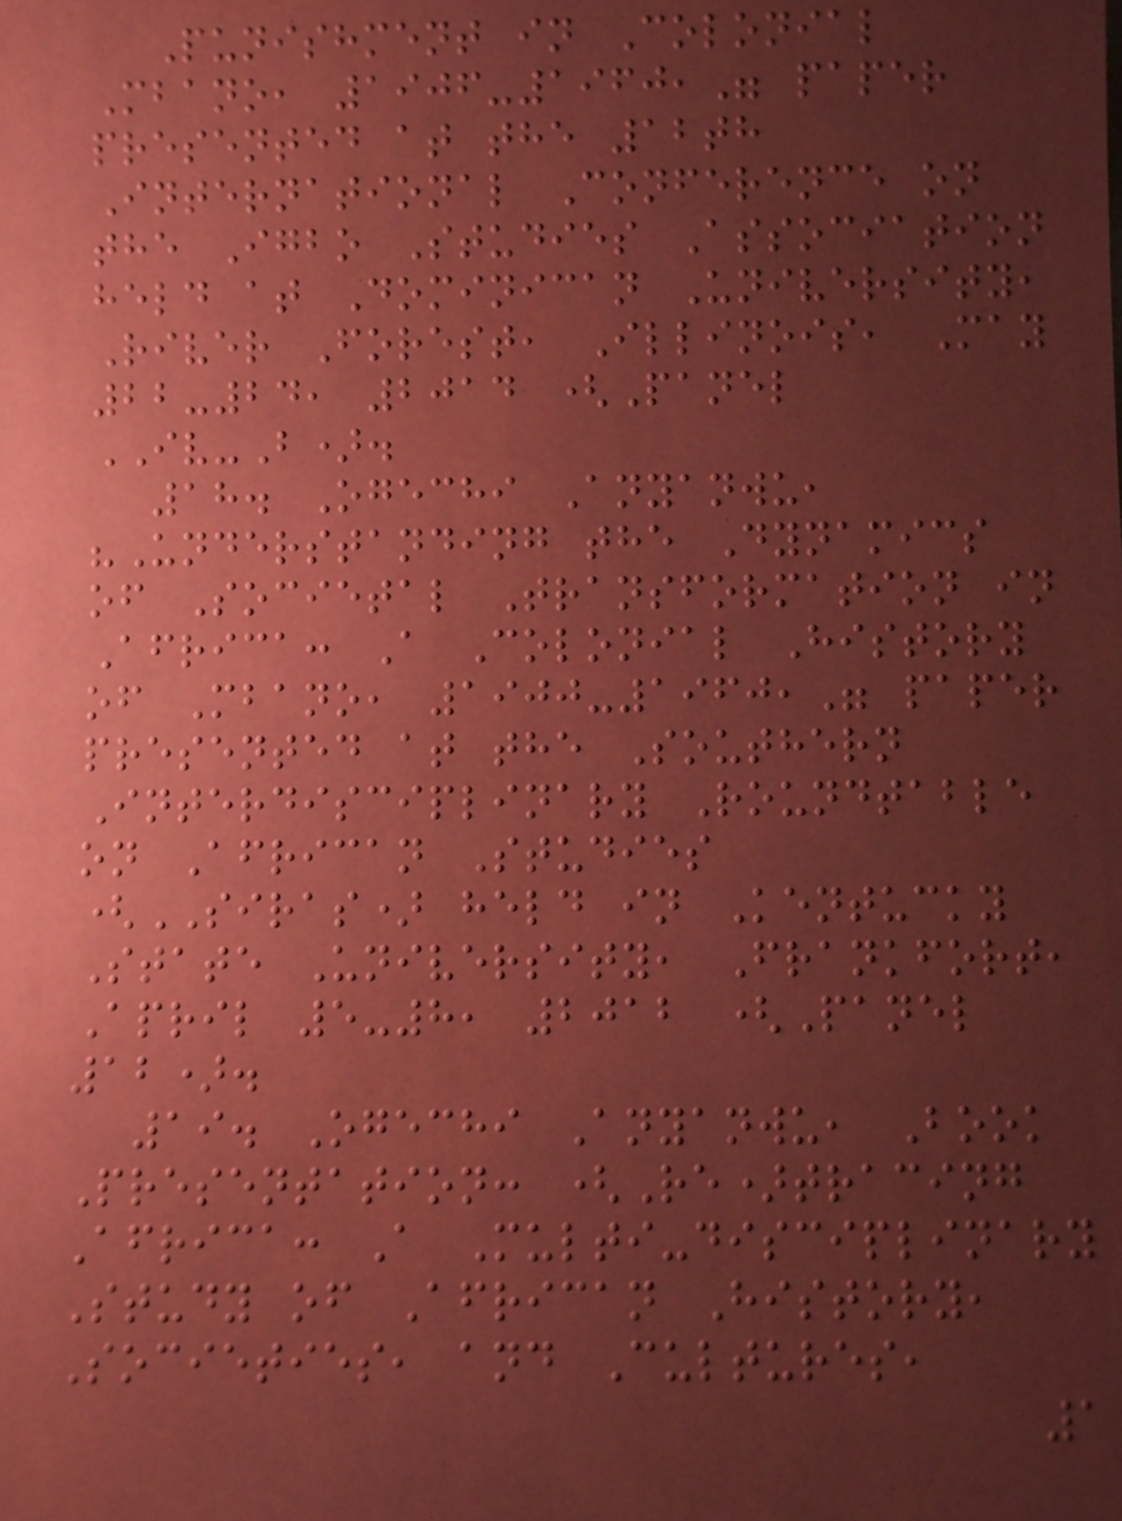Punishment in Colonial
Mbano, 1906-1960," paper
presented at the 12th
International Conference on
the Igbo Studies Association
held at Dominican University,
River Forest, Illinois, May
22-24, 2014 (Panel
IV-B).
18. Ogechi Anyanwu,
"Understanding the Dynamics
of Societal Transformation in
Africa: A Colonial History
of Mbano, 1900-1960," paper
presented at the Southern
Interdisciplinary Roundtable
on African Studies
(SIRAS) held in Kentucky
State University, Frankfort,
April 5-8, 2012 (Panel
12).
19. Ogechi Anyanwu, Book
Presentation: (Re)tracing
Africa: A Multi-disciplinary
Study of African History,
Societies, and Cultures,
1
